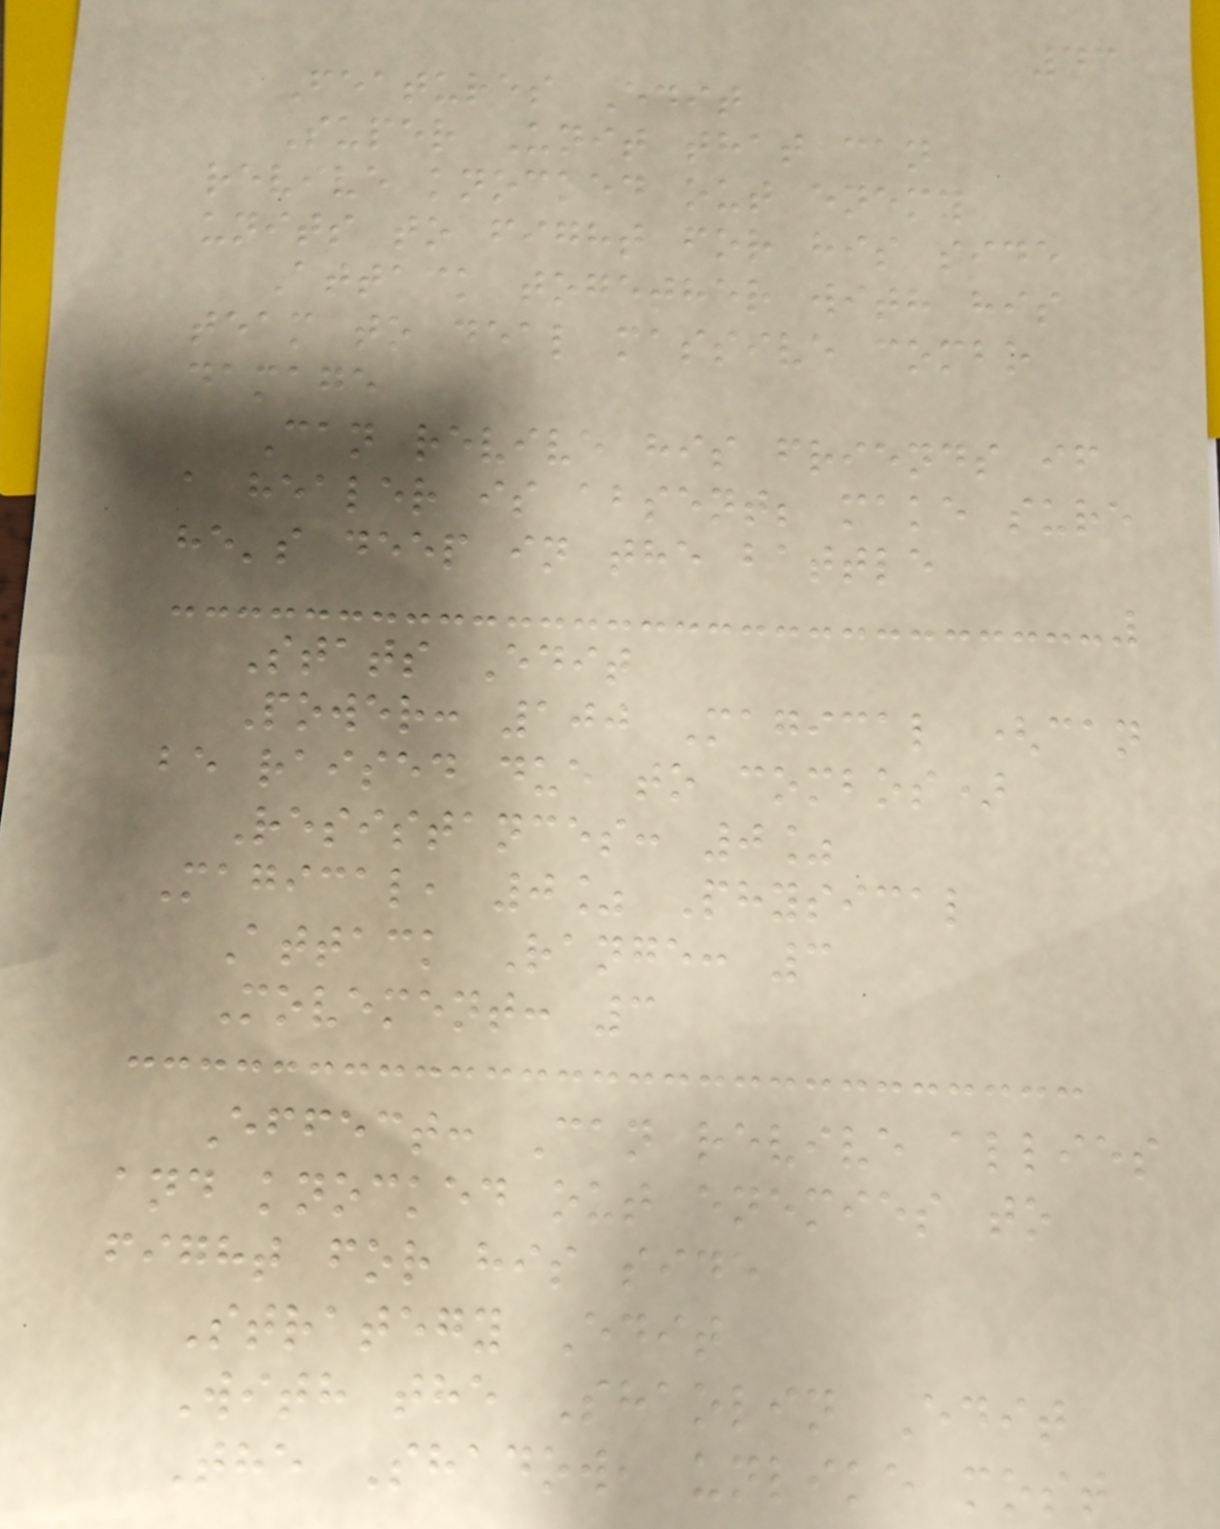43
Features Edit
Super Unit that can
revive knocked out enemy
units to fight for his side
Attack together with his
team to deal massive combo
damage
Can revive his friends if
a healer is absent; make sure
he's deep in the battle
Stats Edit
Power: 100 Magical (can
be raised due to combos)
Resistances: 0%
Magical, 0% Physical
Attack Range: 3
Movement: 3
Effect: Can revive allies
and knocked out enemies to
fight for his side
Strategy Edit
With the Shaolin Edit
The Shadow, unlike most
